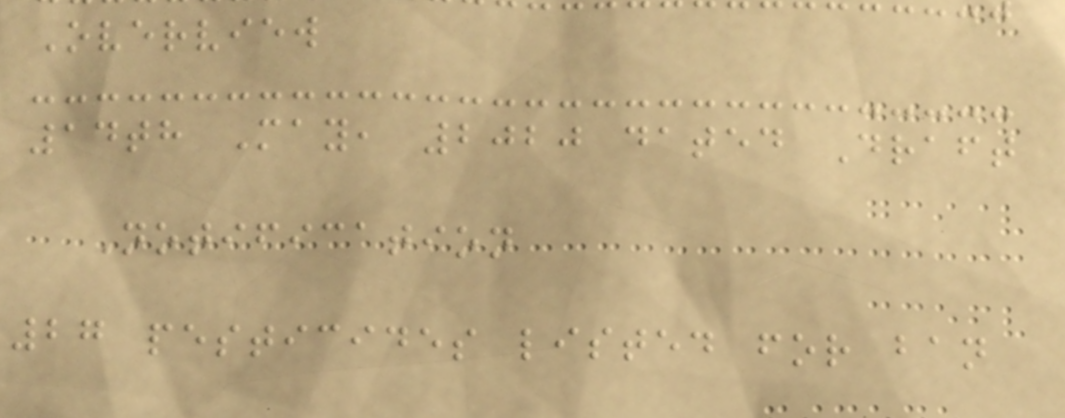Overview
14th May, 2020 dated Draft
Notification
27 pesticides listed for ban
